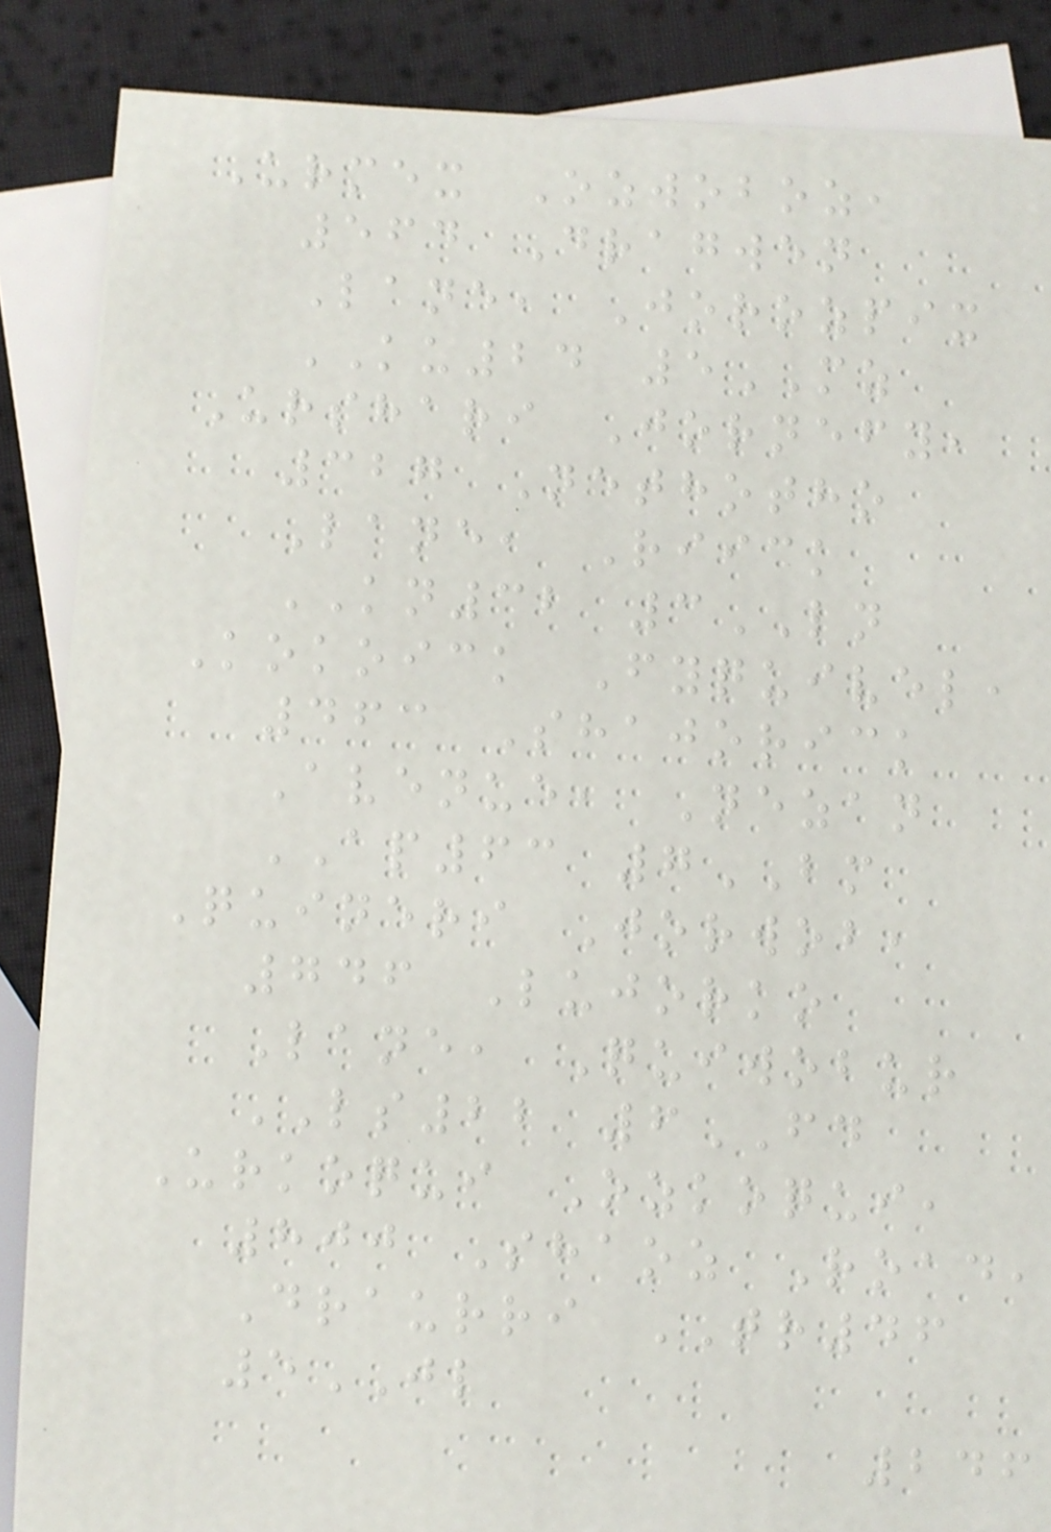Urmex Ozwoboz,
564 Dragwen
Lane, Jorozpix
KU24 5MZ
Urshari Jornefy,
327 Nethotho
Lane, Riick
KN32 3LN
Kokoick Fyquivel,
463 Shajorick
Avenue, Nezan
AP63 7BM
Quineri Jorwob,
746 Lujorko
Lane, Quiwobur
LS22 6FD
Urkoqui Ozkoqui,
800 Shaoz Road,
Draurri TR46
5JL
246
